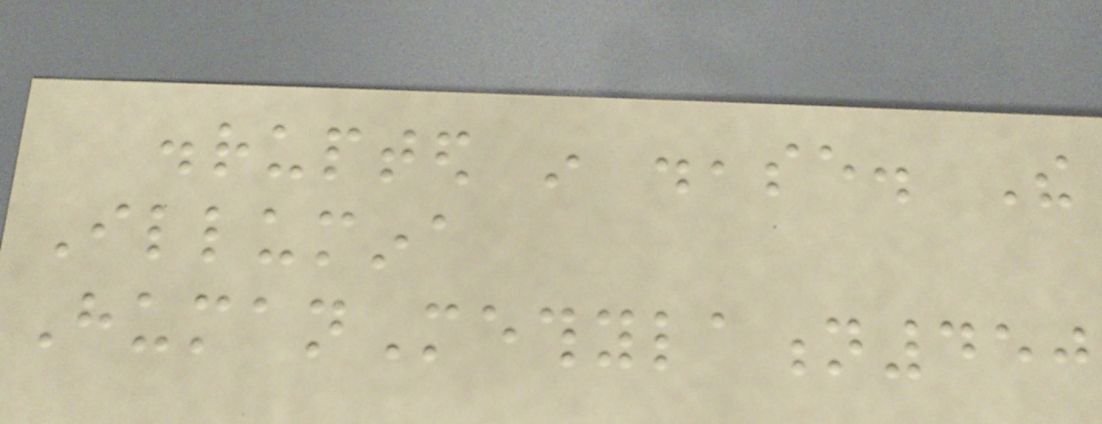disrupted in disease. The
Illumina
HumanMethylation450
